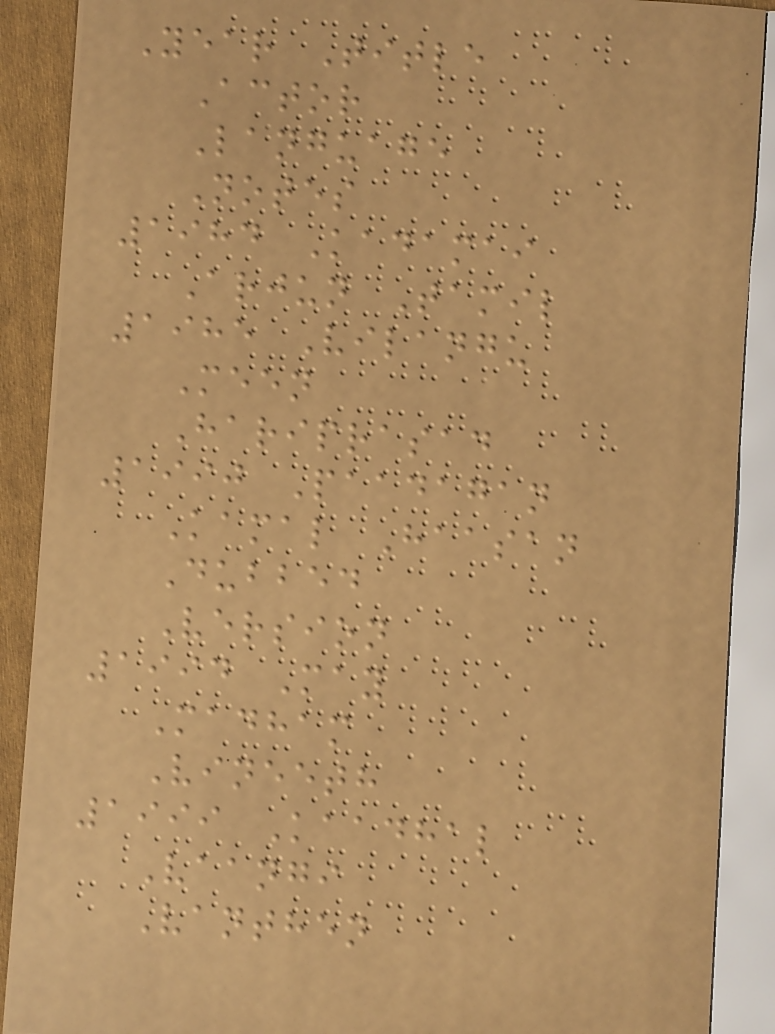Year Title
Actor
Language
Notes
1984 Kadamai
Arjun Tamil
1985 Vilangu
Meen
Hariprasad
1990 Paadagan
Kamal Haasan
Dubbed
Version
1994 May
Madham
Vineeth
1999 Kaadhal
Vaangi
Vanthen
